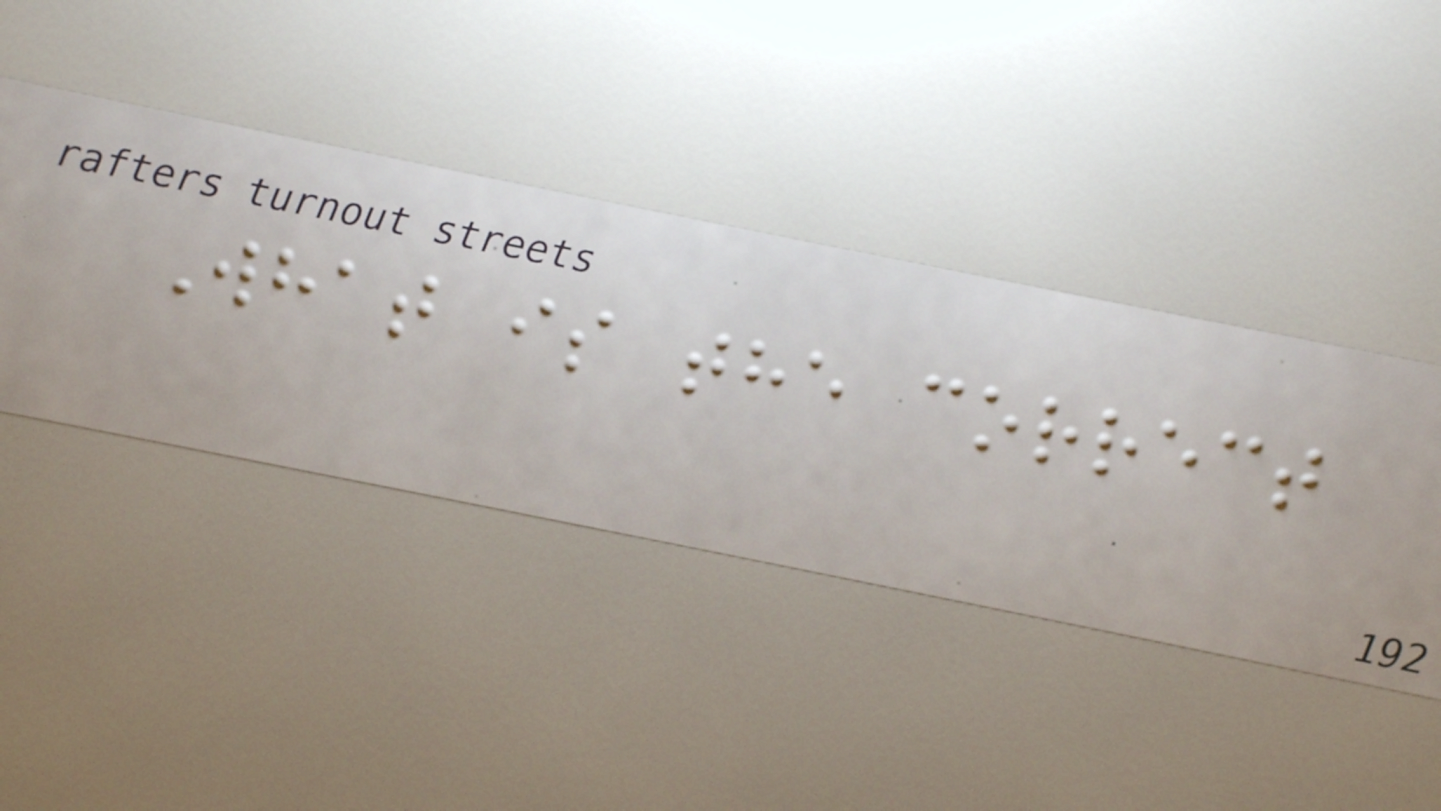What is the correct
